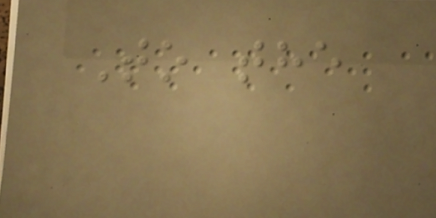To the
